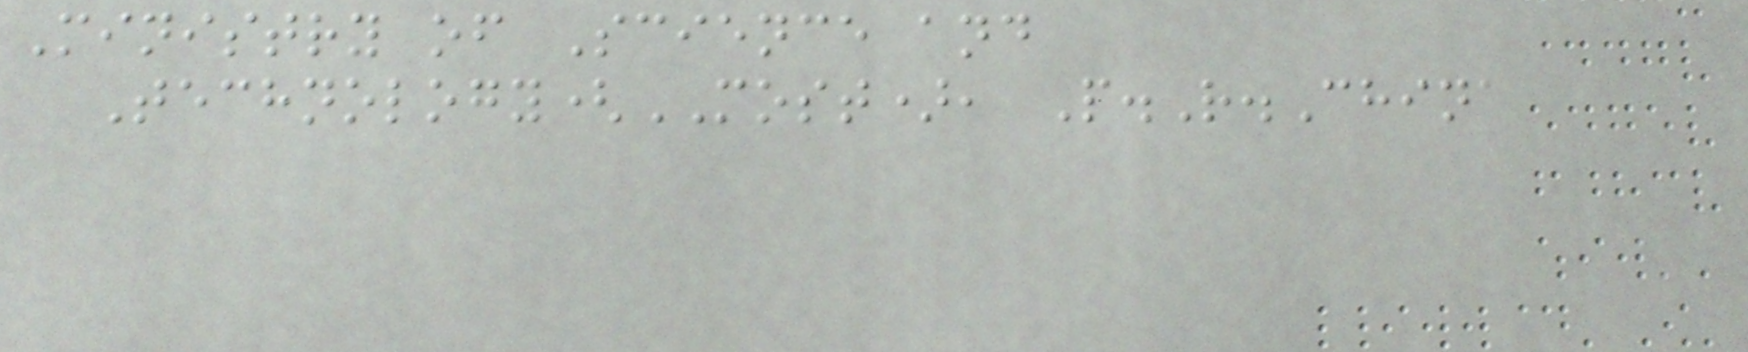Ministry of Science and
Technology(MOST), P.R.China
